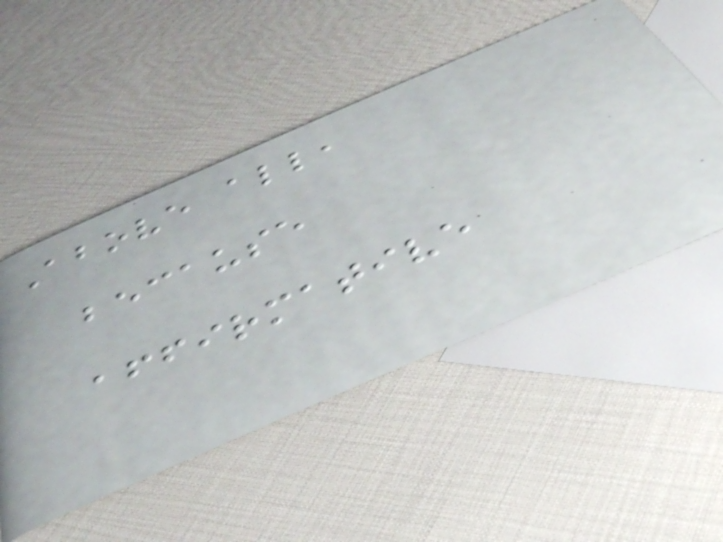Above all,
because
affirmative
